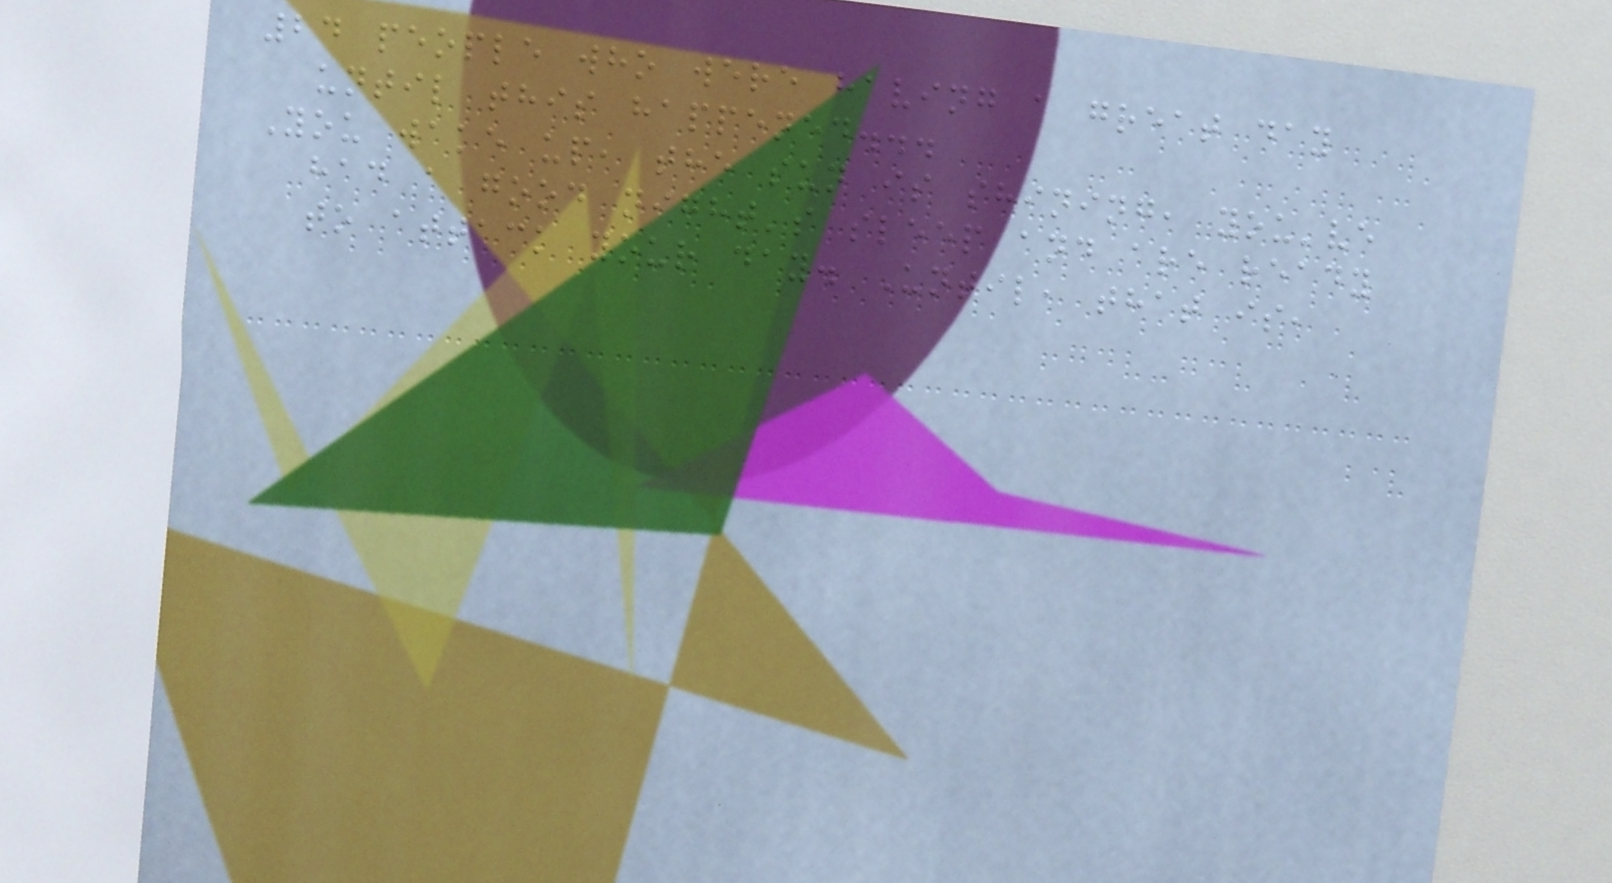24 people who were having a great day
until this happened...
You wake up, the sun is shining, you've
had a good night's sleep and are ready
to attack your day. Until, that is,
